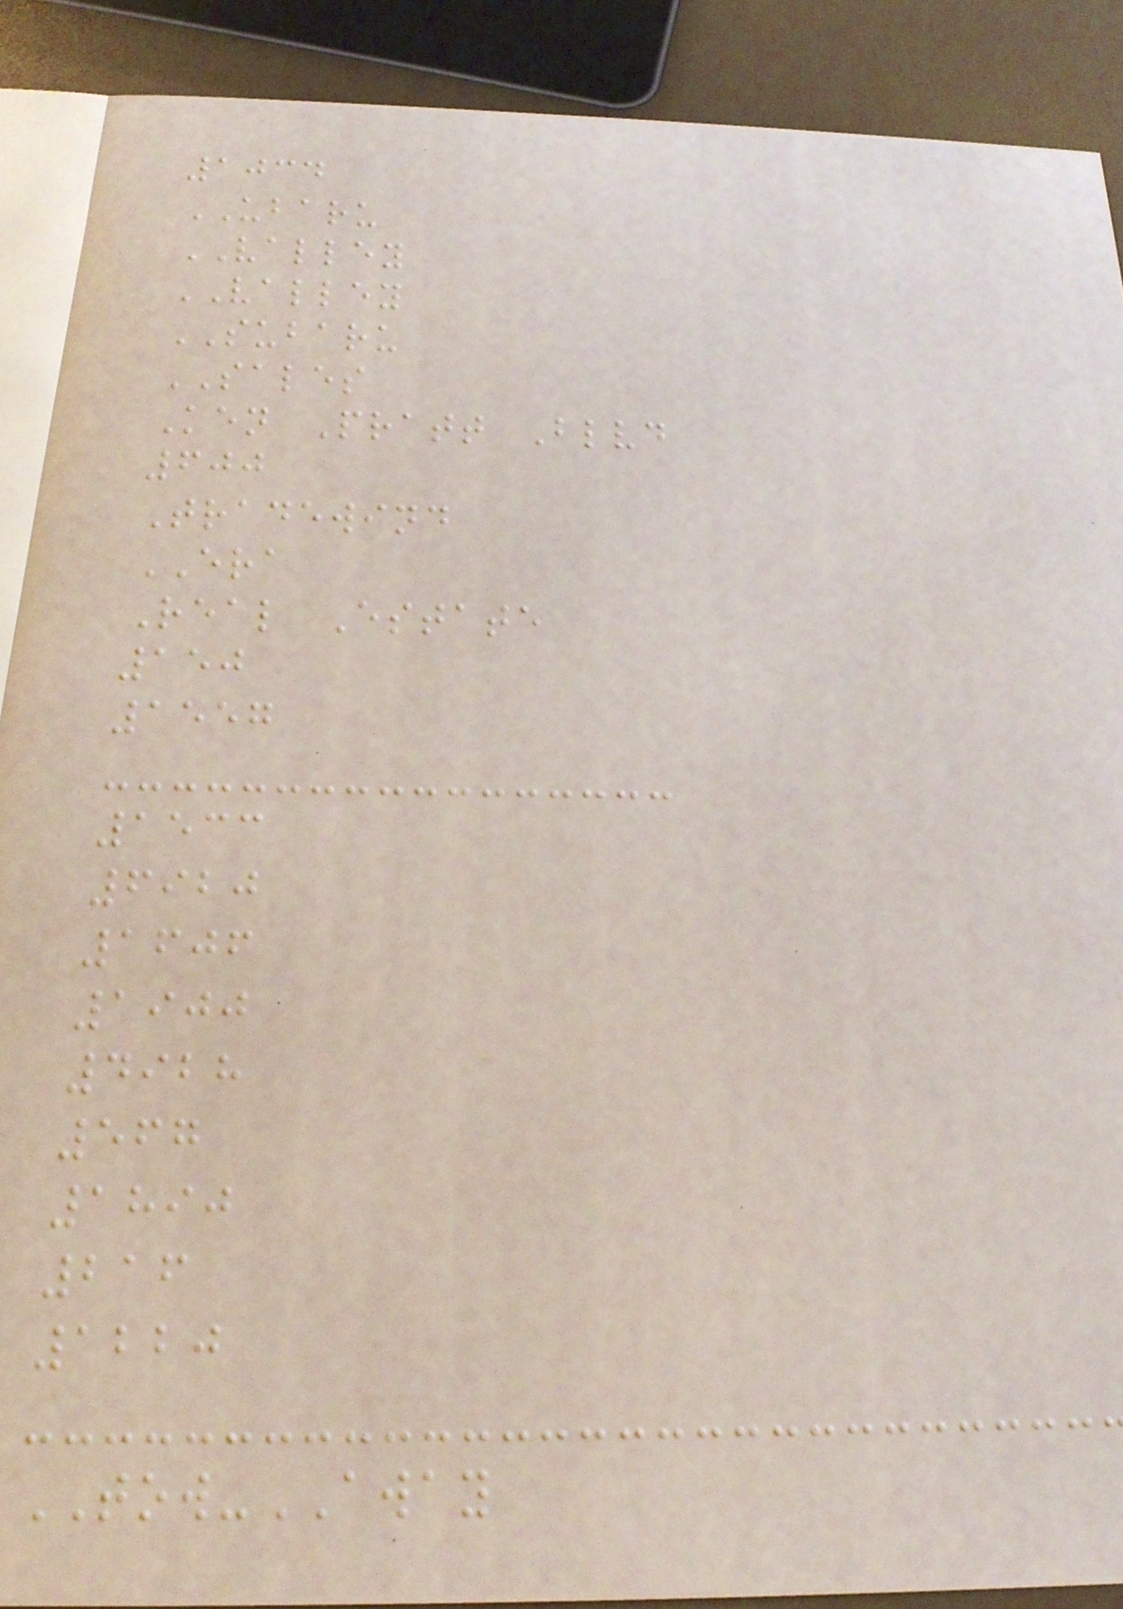1034
UBARU
VALLEY
VALLEY
SUBARU
SALES
Ken Pratt Blvd
600
Tradewind
ERA
Real Estate
150
1557
1533
6920
1606
1900
4928
567
1890
216
1220
TOW-AWAY
